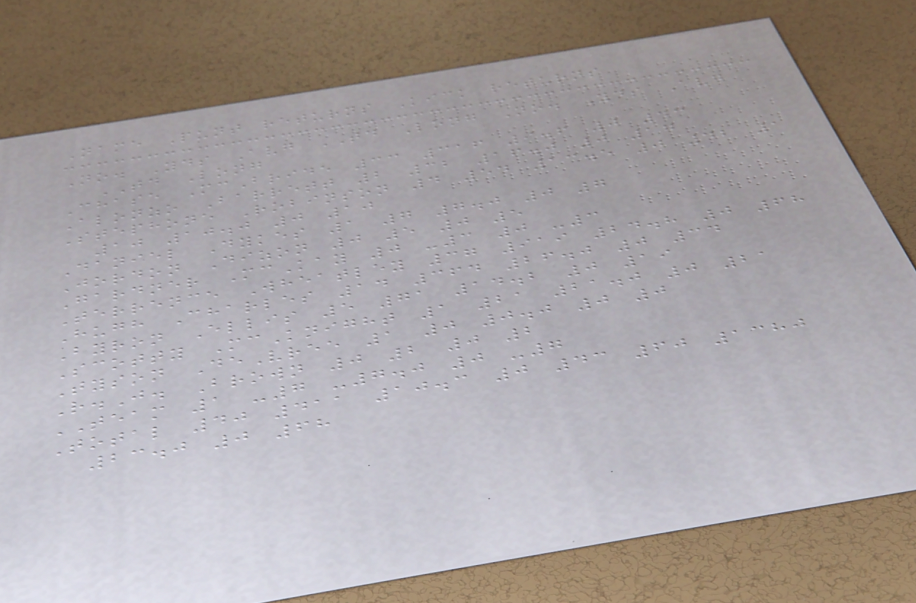Name Punt returns Kick returns
No. Yds Avg TD Long No. Yds Avg
TD Long
Chase McBride 33 316 9.6 0 43
Alonzo Barrett 2 32 16.0 0 17
Stephone Robinson 4 54 13.5 0 42 1
10 10.0 0 10
Daniel Dykes 1 7 7.0 0 7
Jordon Dizon 0 5 0 5
Gardner McKay 0 -3 0 -3
Terrence Wheatley 37 919 24.8 0 68
Hugh Charles 14 364 26.0 0 34
Byron Ellis 5 71 14.2 0 19
Scotty McKnight 1 21 21.0 0 21
Tyson DeVree 1 0 0.0 0 0
R.J. Brown 0 2 0 2
TEAM 1 -7 -7.0 0 -7
Total 40 411 10.3 0 43 60 1380
23.0 0 68
